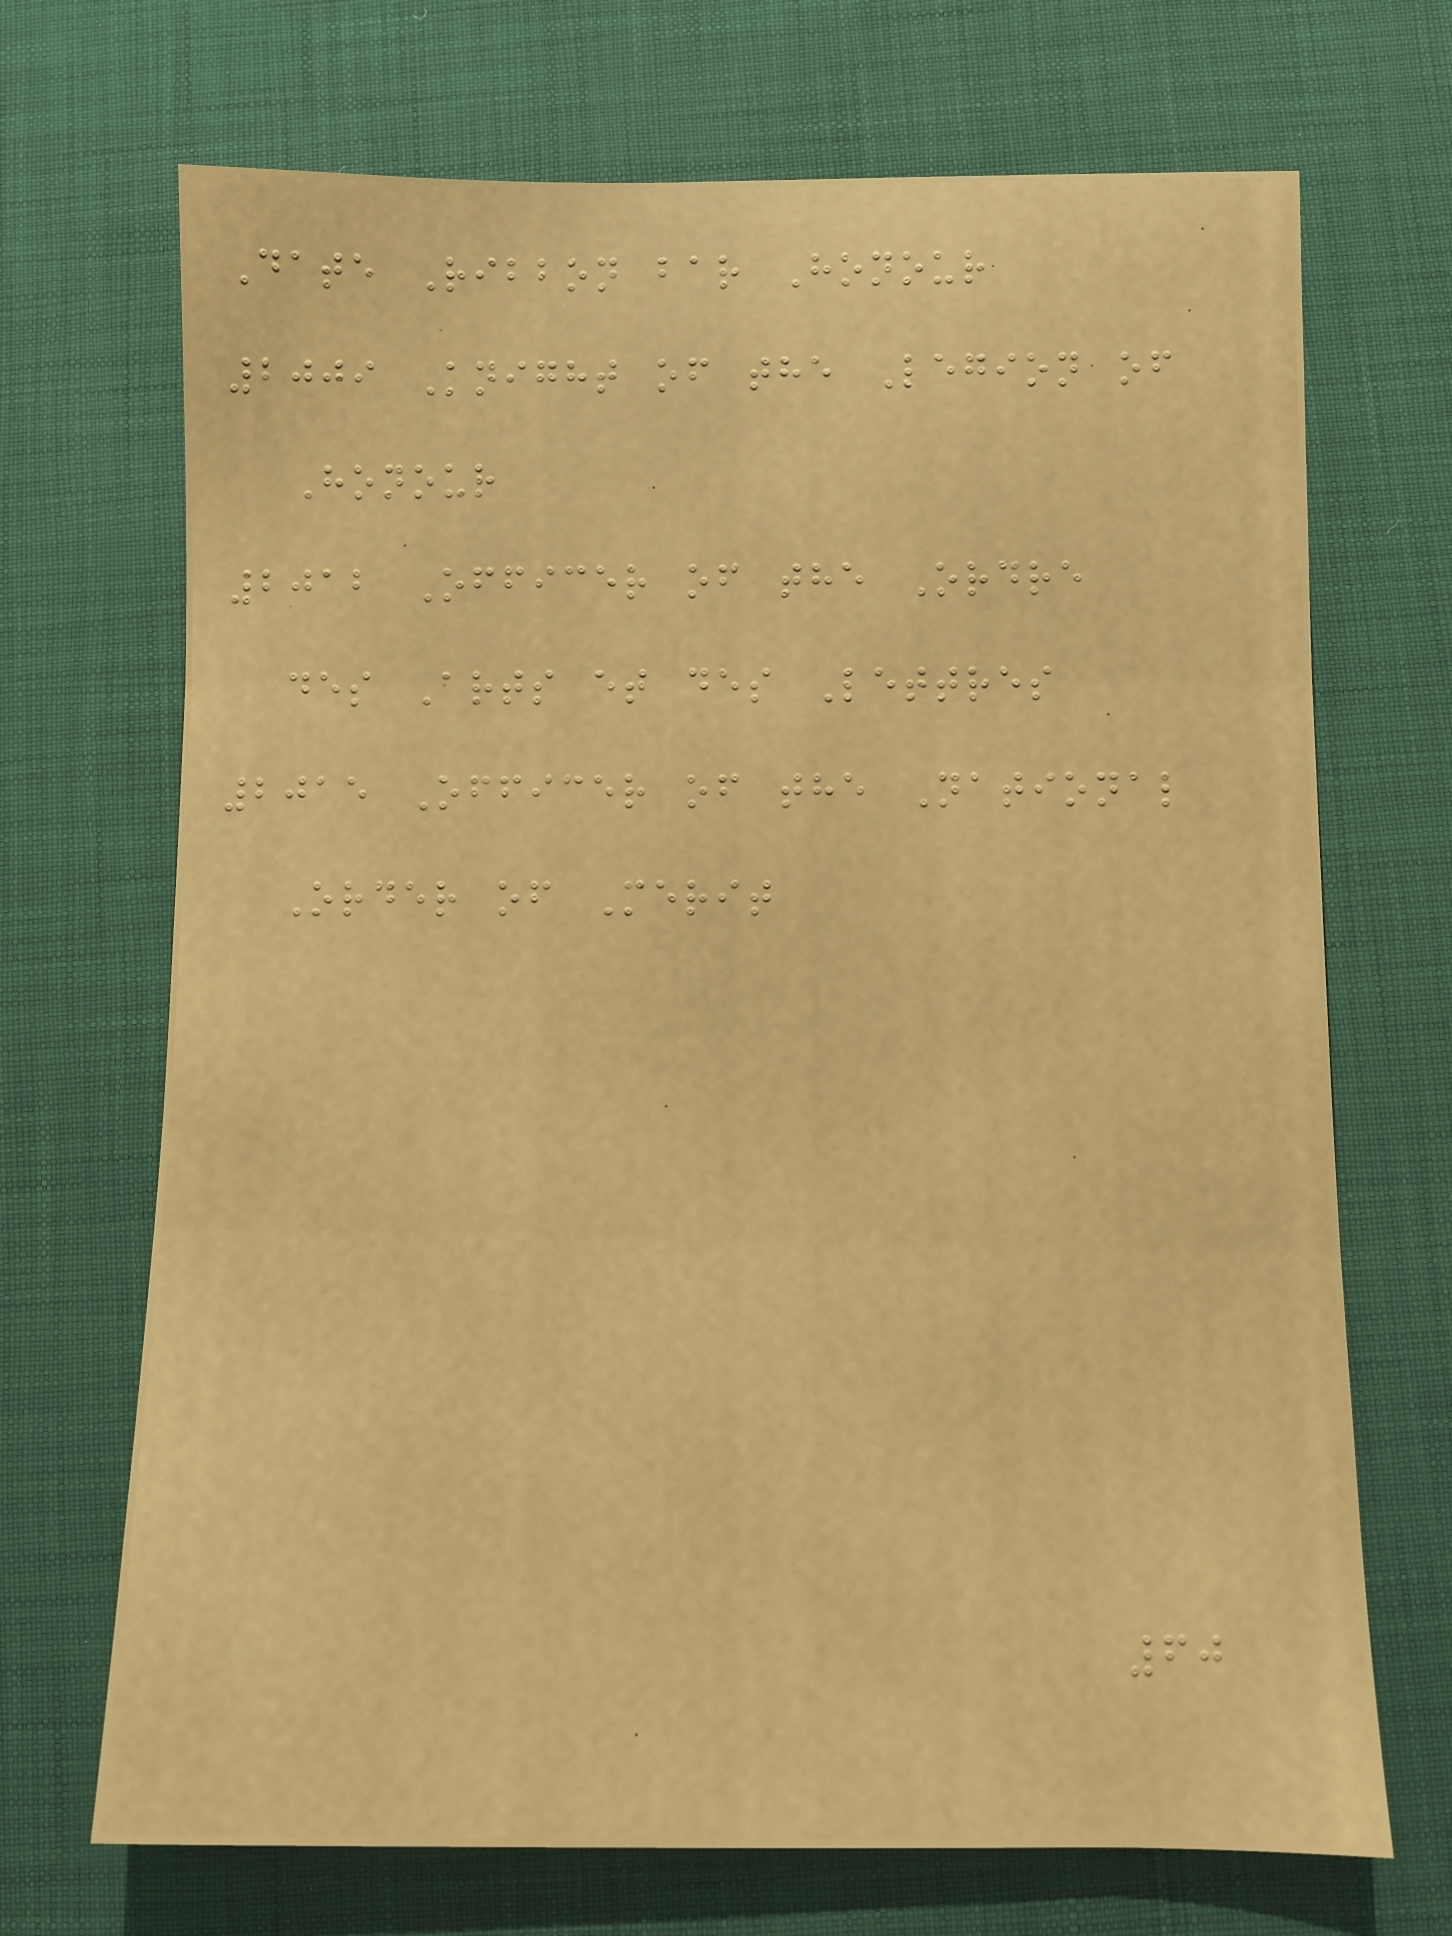Date Ribbon bar Honour
2009 Knight of the Legion of
Honour
2012 Officer of the Ordre
des Arts et des Lettres
2015 Officer of the National
Order of Merit
60
